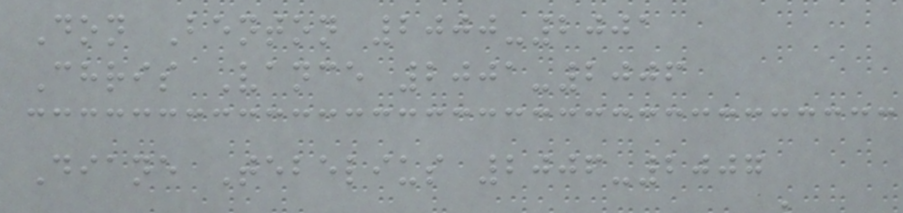Don Benton 2000-2001
Chris Vance 2001-2006
Diane Tebelius 2006-2007
